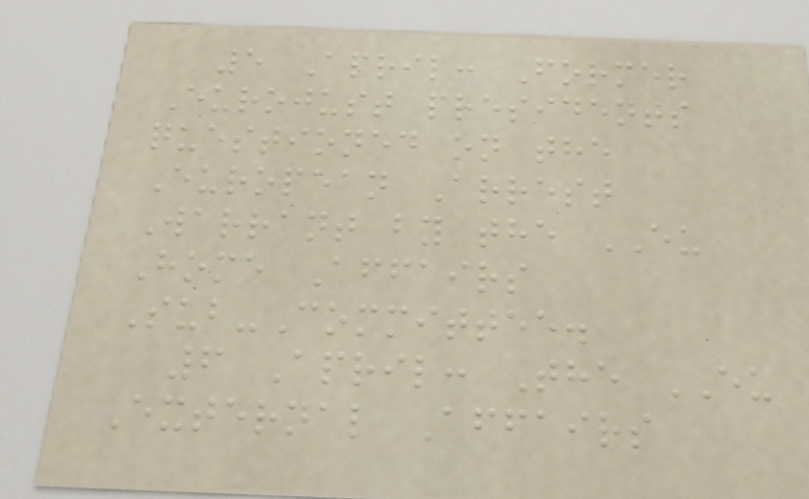5 April: Former
Eurojust presidents
questioned on the
European Arrest
Warrant by the EU
Home Affairs
Sub-Committee.
6 April: The EU
External Affairs
